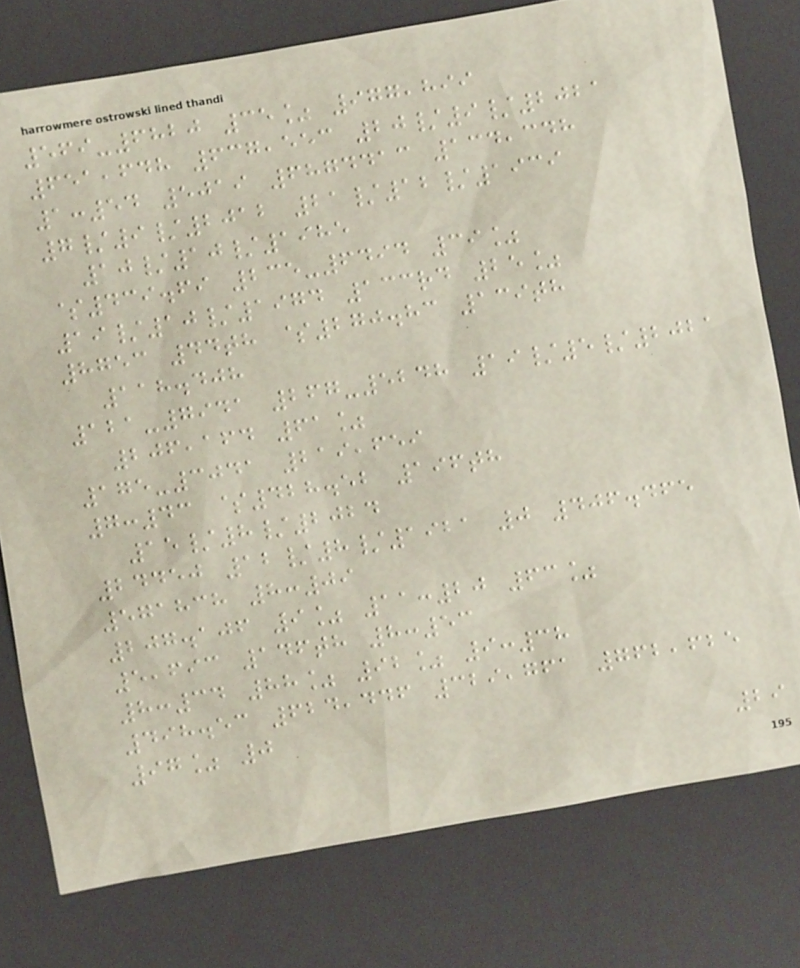569-6820 35% 977,899
651,648 637,553 20/9/2021
1:54 5019 6874413 134,348
7/9/2012 21/12/1939
10/10/1985
$439.69 235-6494 39%
19/10/1974 133rd 25%
8753 44th $270.83 139th
118.408
121-7941 267-5248 19/5/2021
206,164 61%
175-3041 219,659
7:43 $428.52 196th
15/8/2024
24450 12/8/1921 0 406.465
571838 8:09
207.106 9% 11:20 63%
5,693 146th 8:53
8:34 88% 92% 9:38
498.53 624,446 329,761 762,625
97% 0
29
